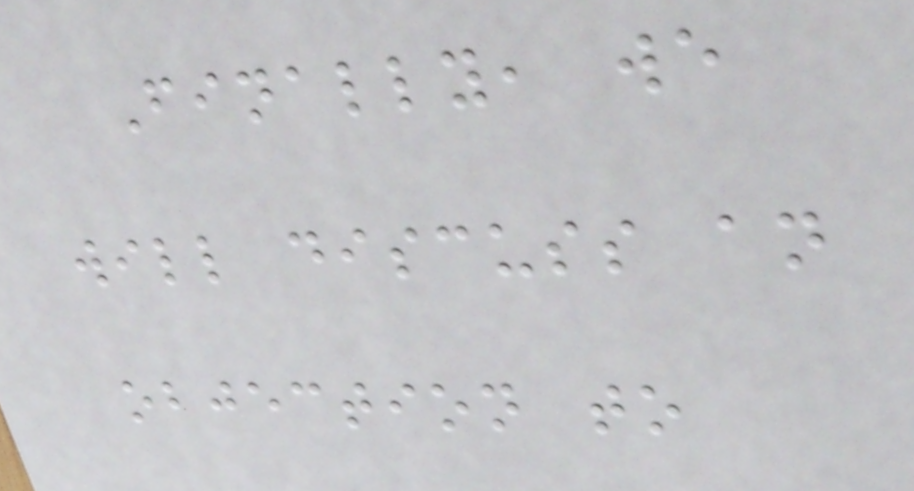Finally, we
will discuss an
objection to
